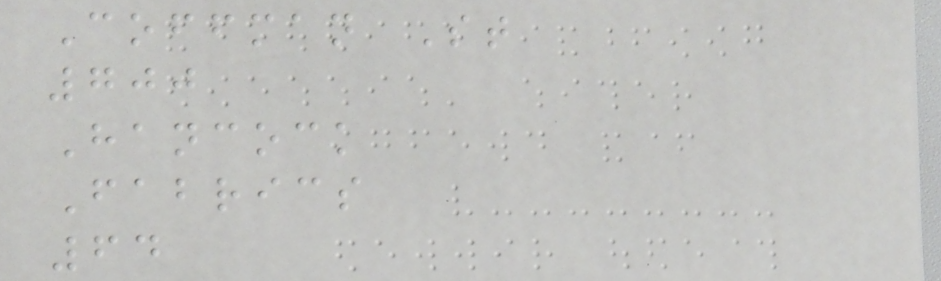Coffman St
700
Hancock
Fabrics
64
